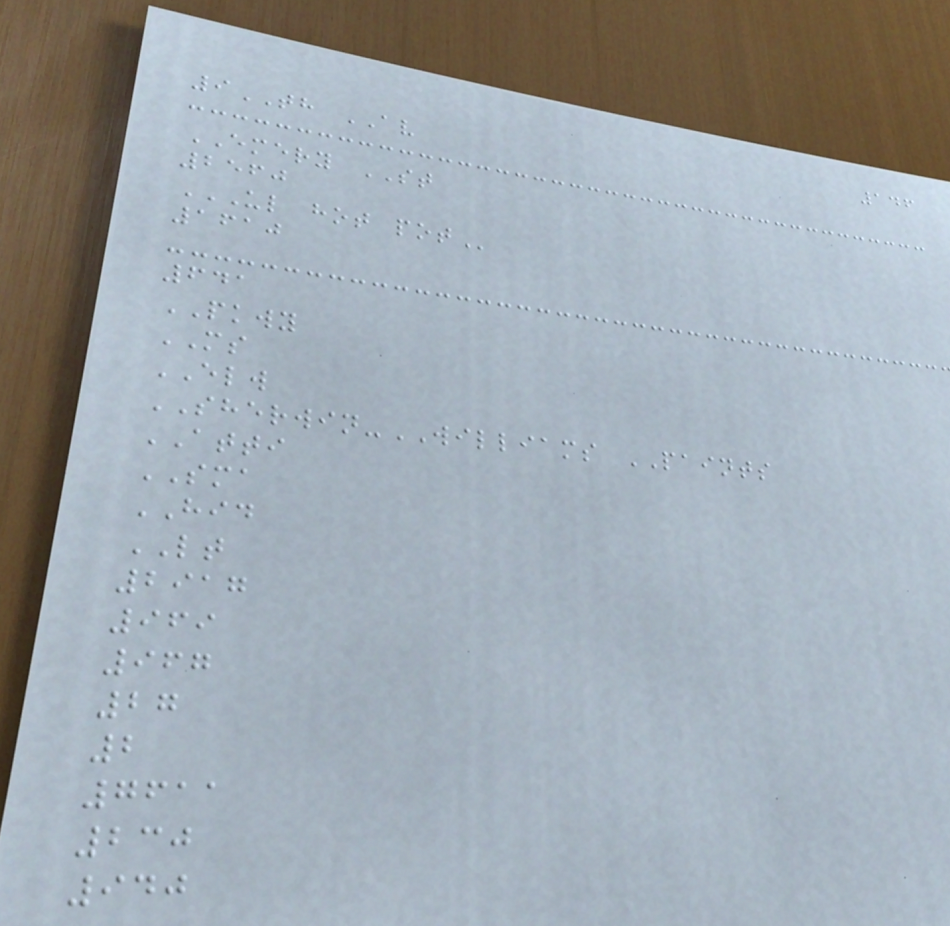146
9TH AV
EMERY ST
2560
UL HOT POT
1610
641
PKWY
MS
ELW
SHERWIN-WILLIAMS PAINTS
ATTI
SMA
HID
LT
2917
969
967
27
2
7611
230
940
